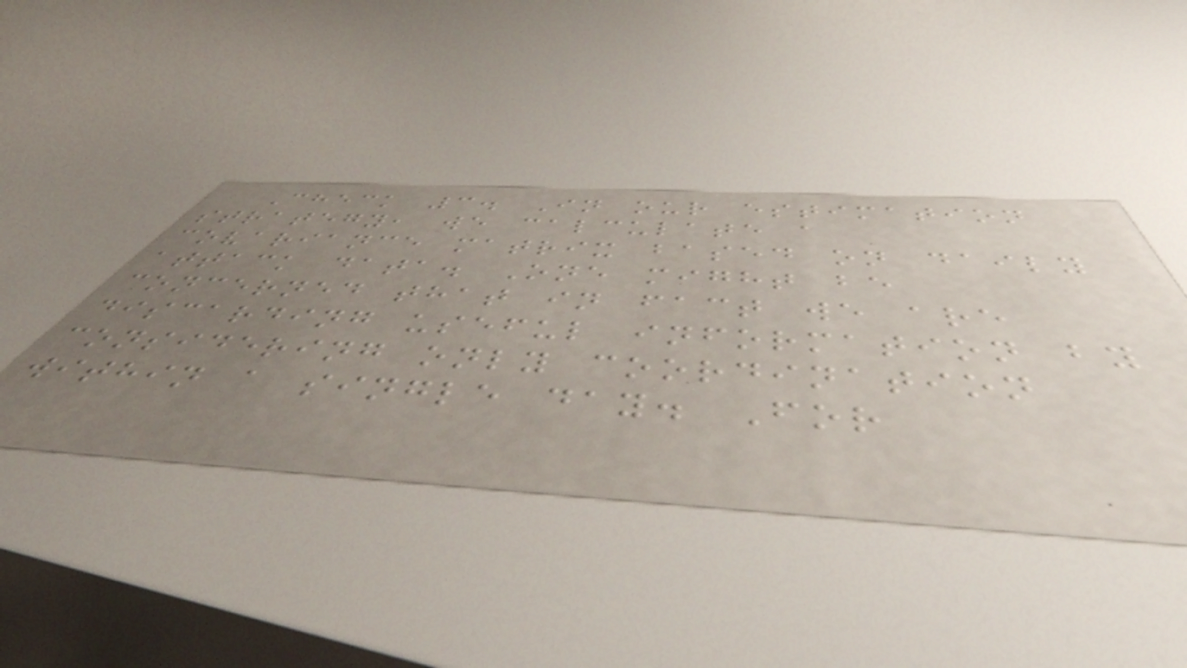Check 3. In our estimation
strategy, we calculate a
covariance matrix based on daily
attack data. One might be
concerned that in fact we are
discarding useful information by
considering only coordination
within a single day. For
